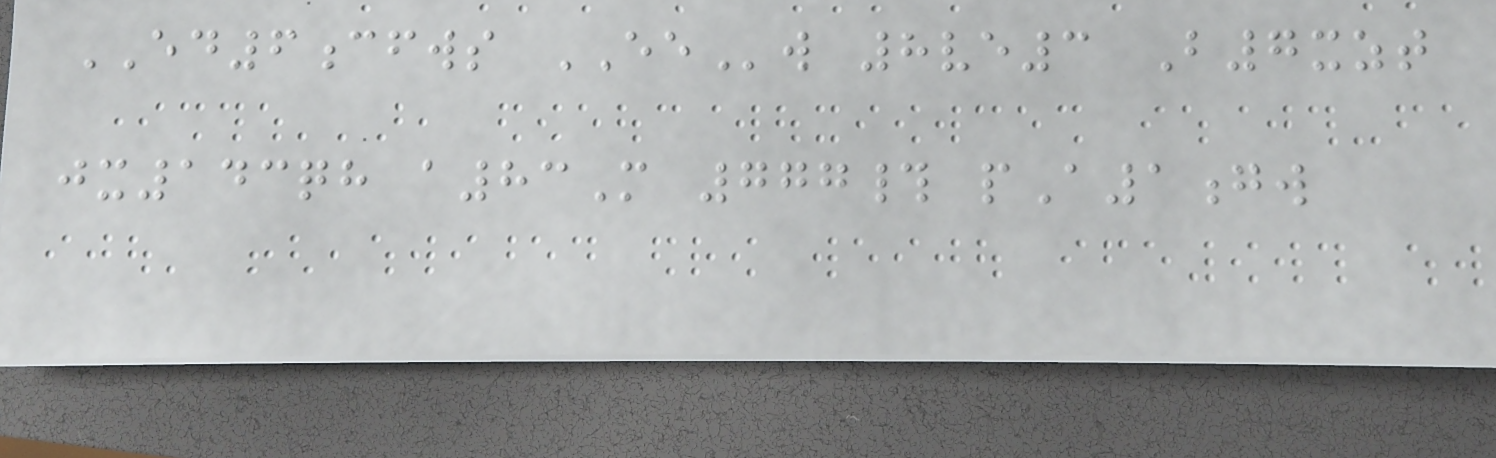ED6cfws EEw 8ve3 B7xzt
jx143qh a83M 777# pA1gw
